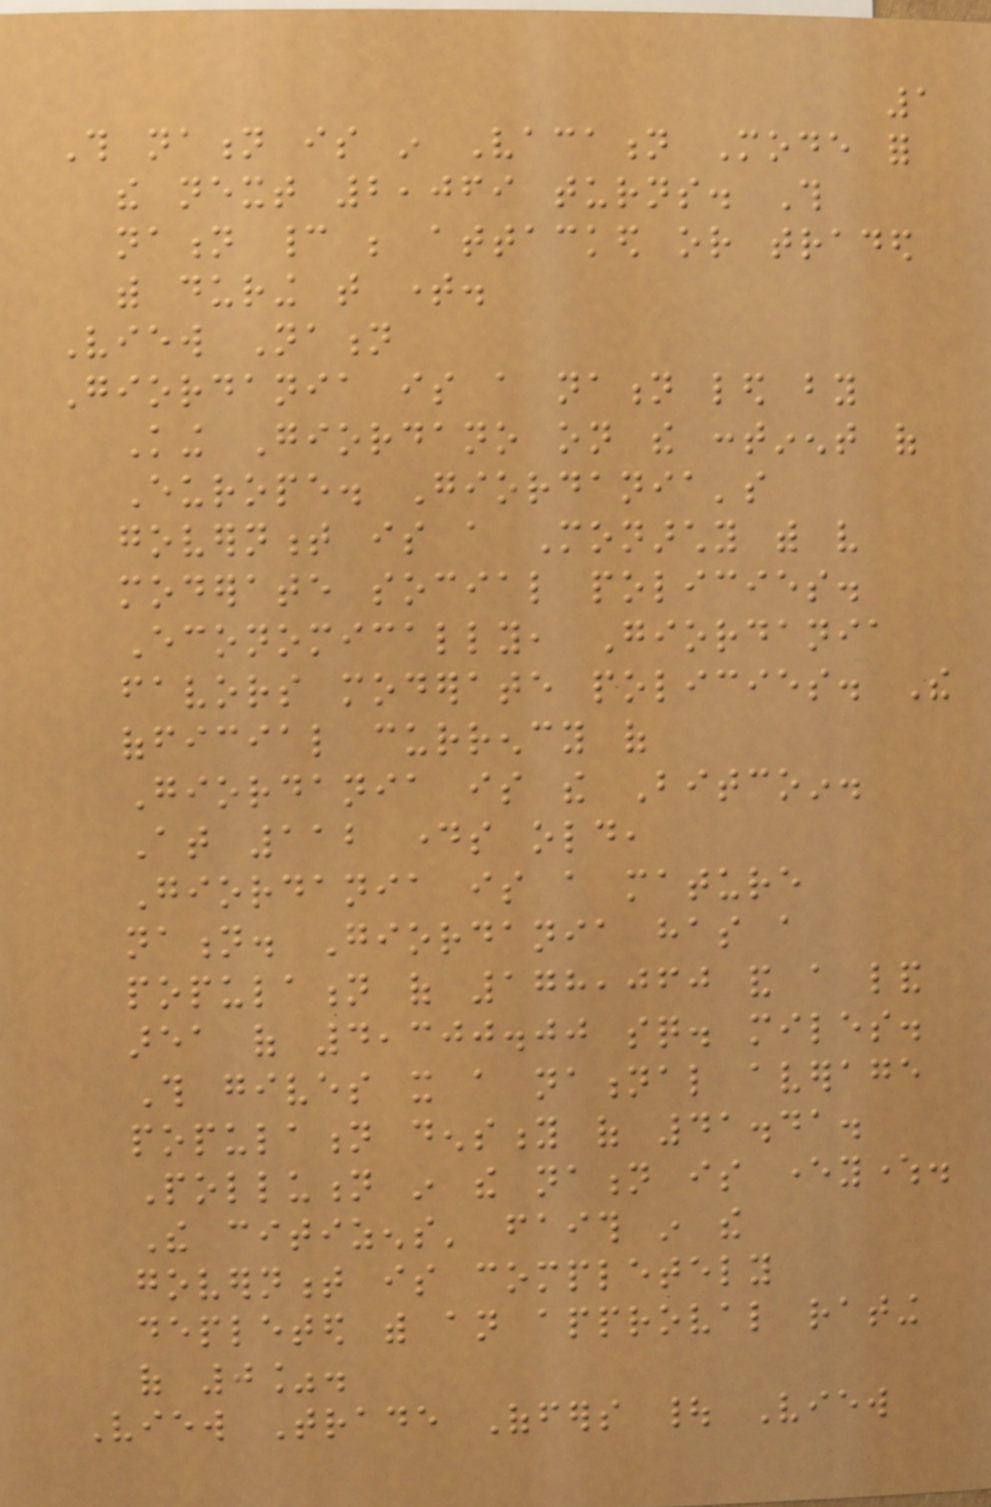1
This nation is in Vacation Mode for
the next 2,069 turns. This
nation cannot be attacked or traded
with during that time.
View Nation
Giordania is a nation led by
King Giordano on the continent of
Europe. Giordania's
government is a Monarchy with very
moderate social policies.
Economically, Giordania
favors moderate policies. The
official currency of
Giordania is the Bitcoin.
At 112 days old,
Giordania is a mature
nation. Giordania has a
population of 178,060 and a land
area of 4,300.00 sq. miles.
This gives it a national average
population density of 41.41.
Pollution in the nation is everywhere.
The citizens' faith in the
government is completely
depleted with an approval rating
of 0%.
View Trade Offers | View
